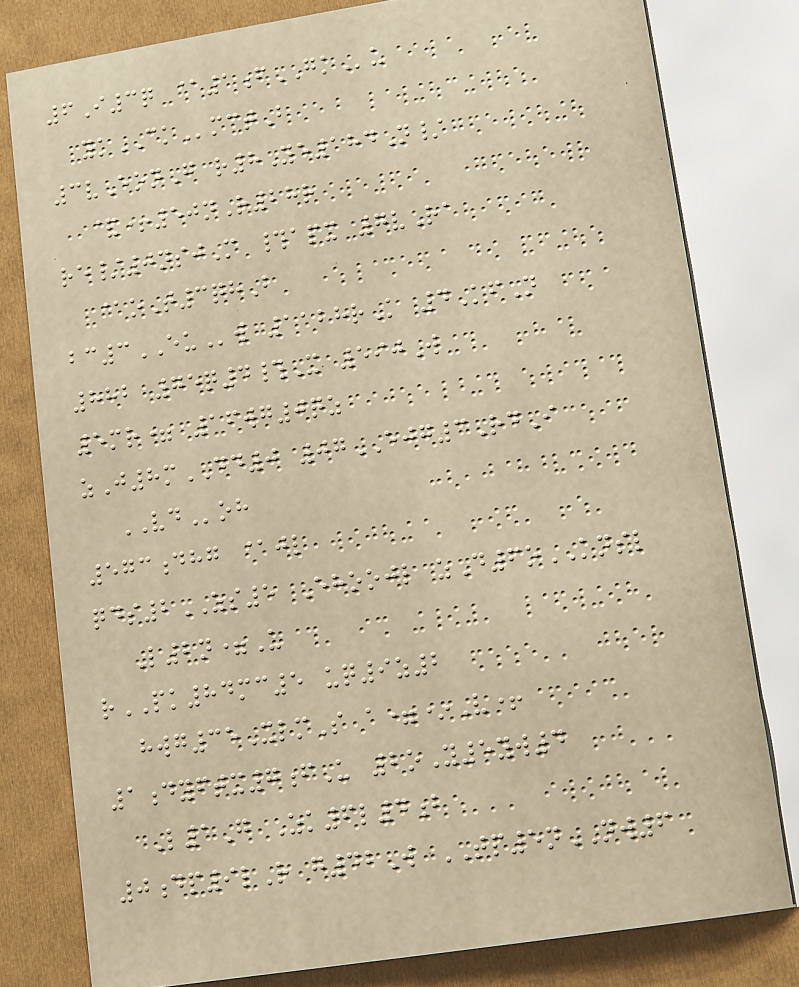6I3q @1fGKu
ykCKmctB
3vEonG r8Ye184N/
&+50nR28r
re/0nsjM #apx 7vRa
@oT3qhB
bc3EUw 1128rK 4KfN
882 75q4#X 590W
5mr= 16wg0qz
zJ8mDD0 07EJG3RdI
VDoh
573dhg @jl
qds2ZS5 Ehoojl zD6oKNSL
L2n=U
rPK84mc5 uq9z2
hwg35XlmS a=*V+
1dyftx7fU 2oY5yw4
L1G Zk6l4b
0dp9lR g42W TP5nNW6
